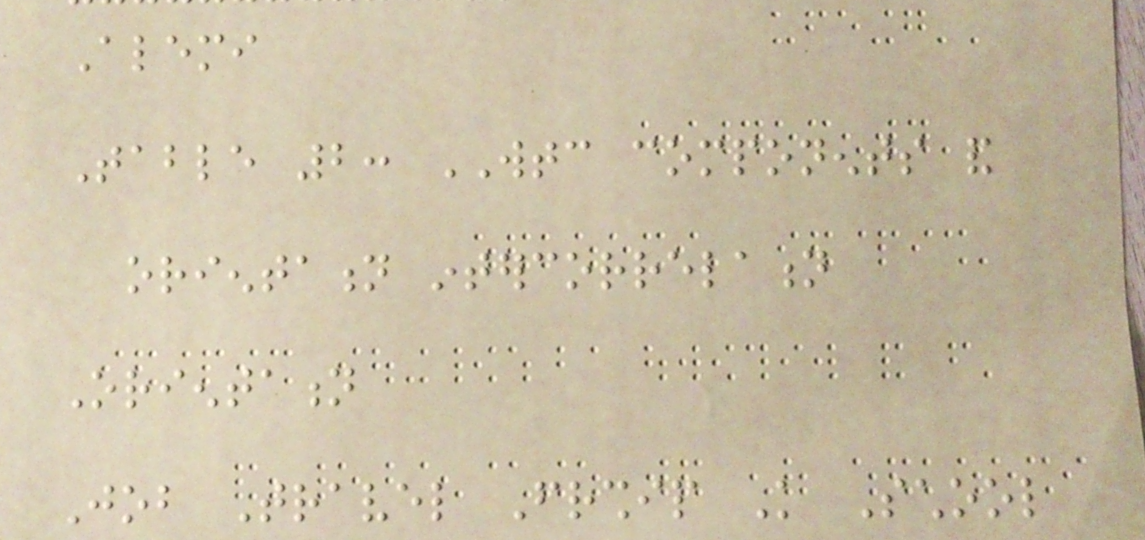Alemi
Table 2: WTC components and
orientation intercorrelation
Orientation
Job Travel Friendship Knowledge School
